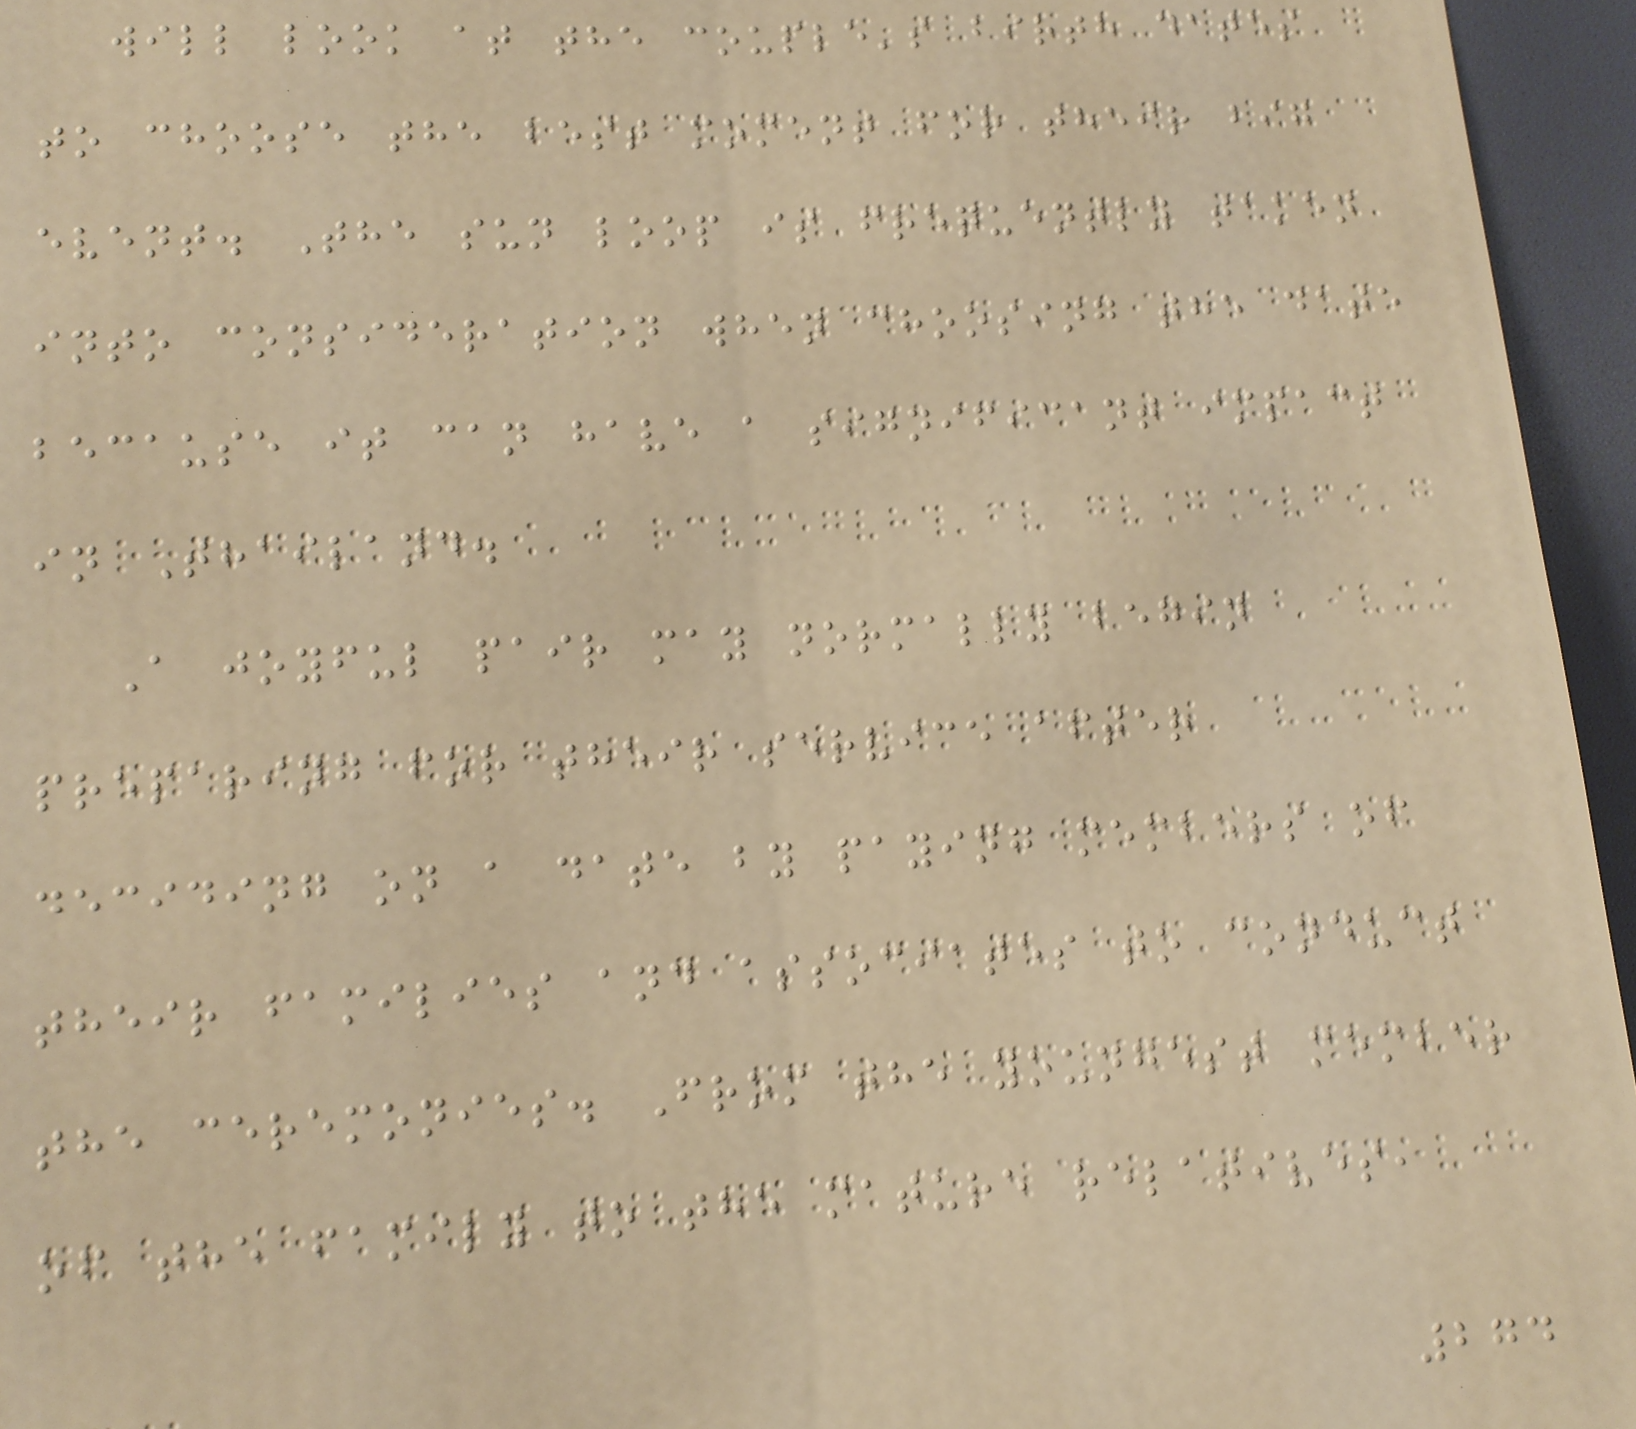will look at the couple's birth dates
to choose the best moment for their big
event. The sun loop is frequently taken
into consideration when choosing the date
because it can have a significant impact
in Thailand.
A joyful pair may normally begin
preparing for their service after
deciding on a date by paying members of
their families and associates to conduct
the ceremonies. From the youngest member
of the family to the mature relatives,
274
